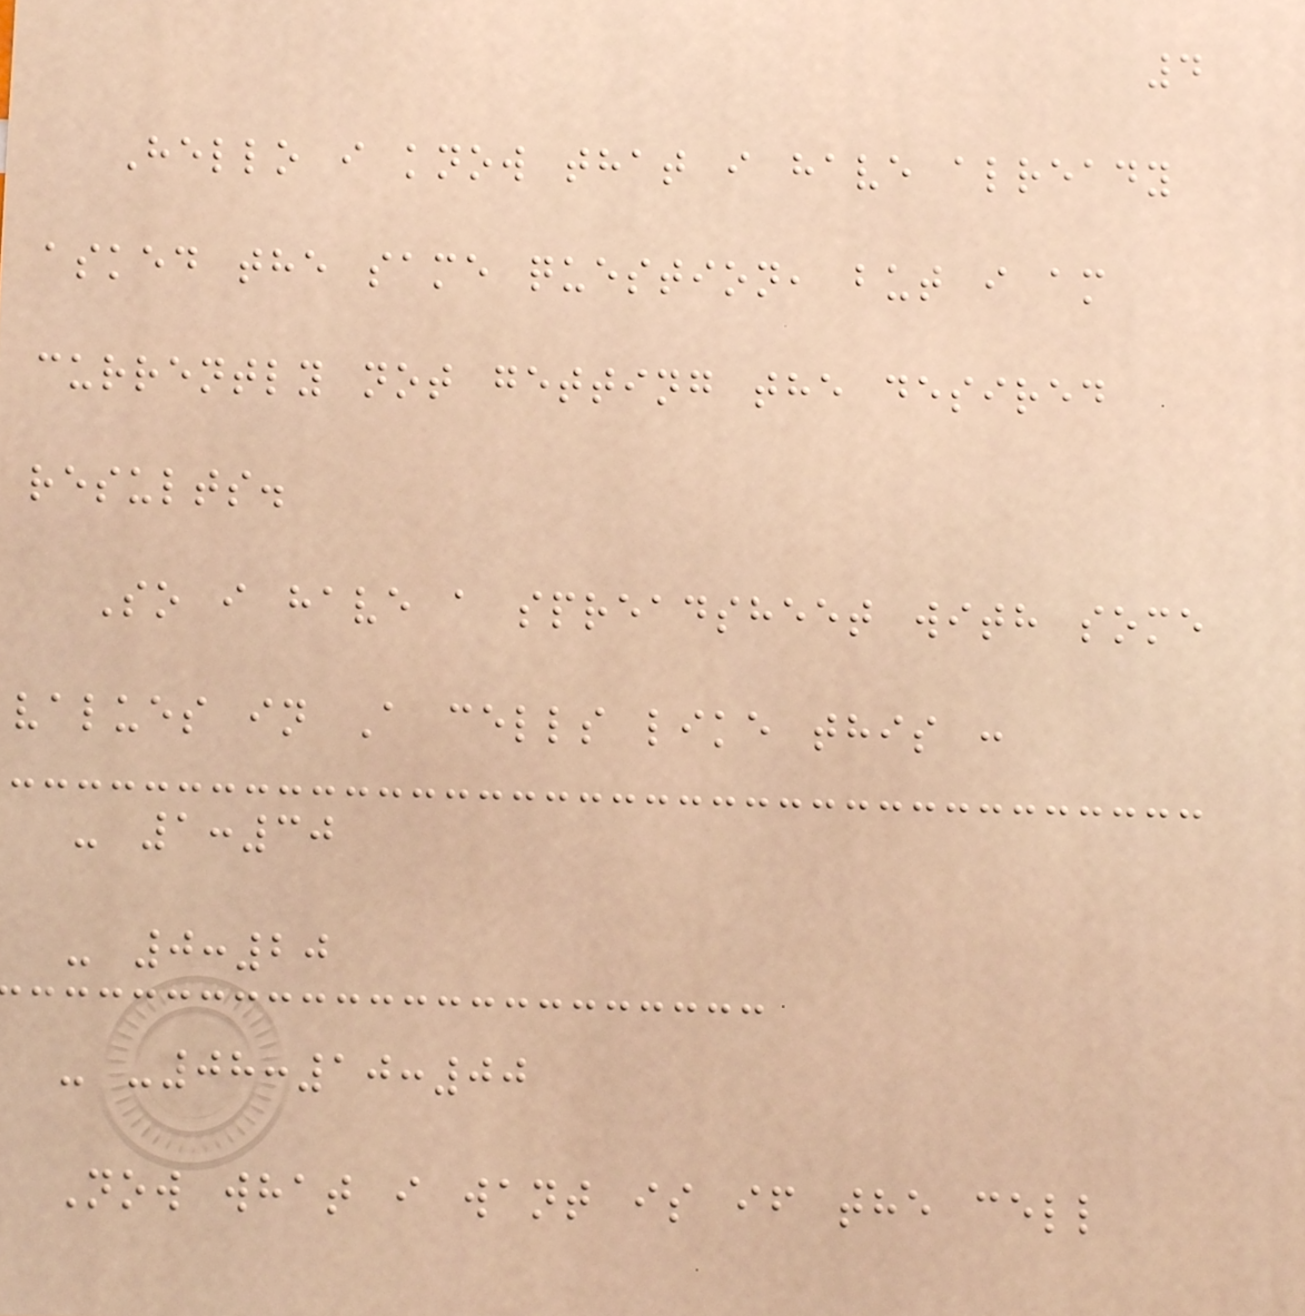4
Hello i know that i have already
asked the same question, but i am
currently not getting the desired
results.
So i have a spreadsheet with some
values in A cells like this :
- 1:30
- 0:20
- -08:10:00
Now what i want is if the cell
